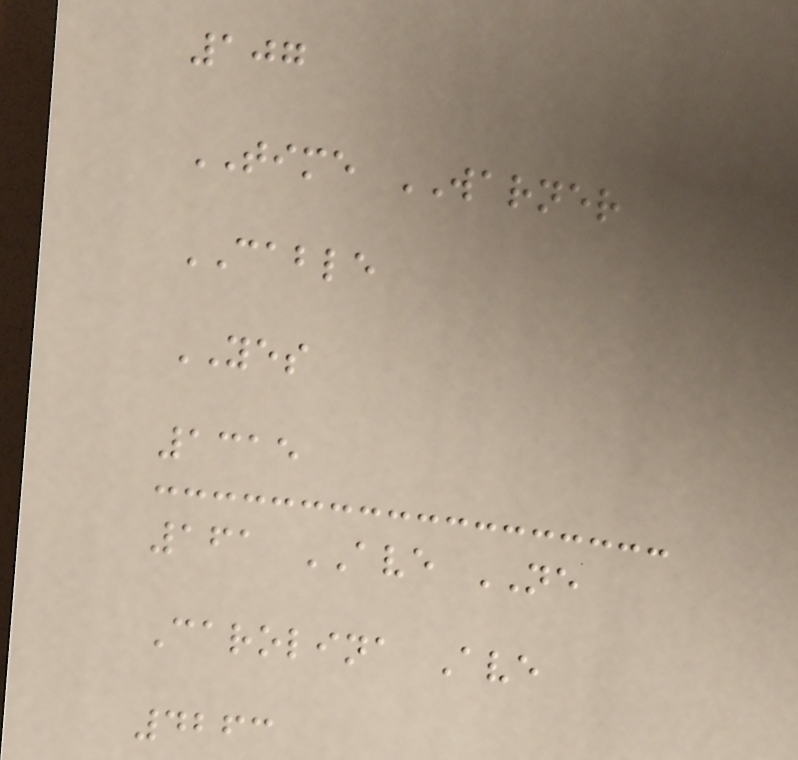107
TIME WARNER
CABLE
YES
1315
161 AVE NE
Carolina Ave
4263
